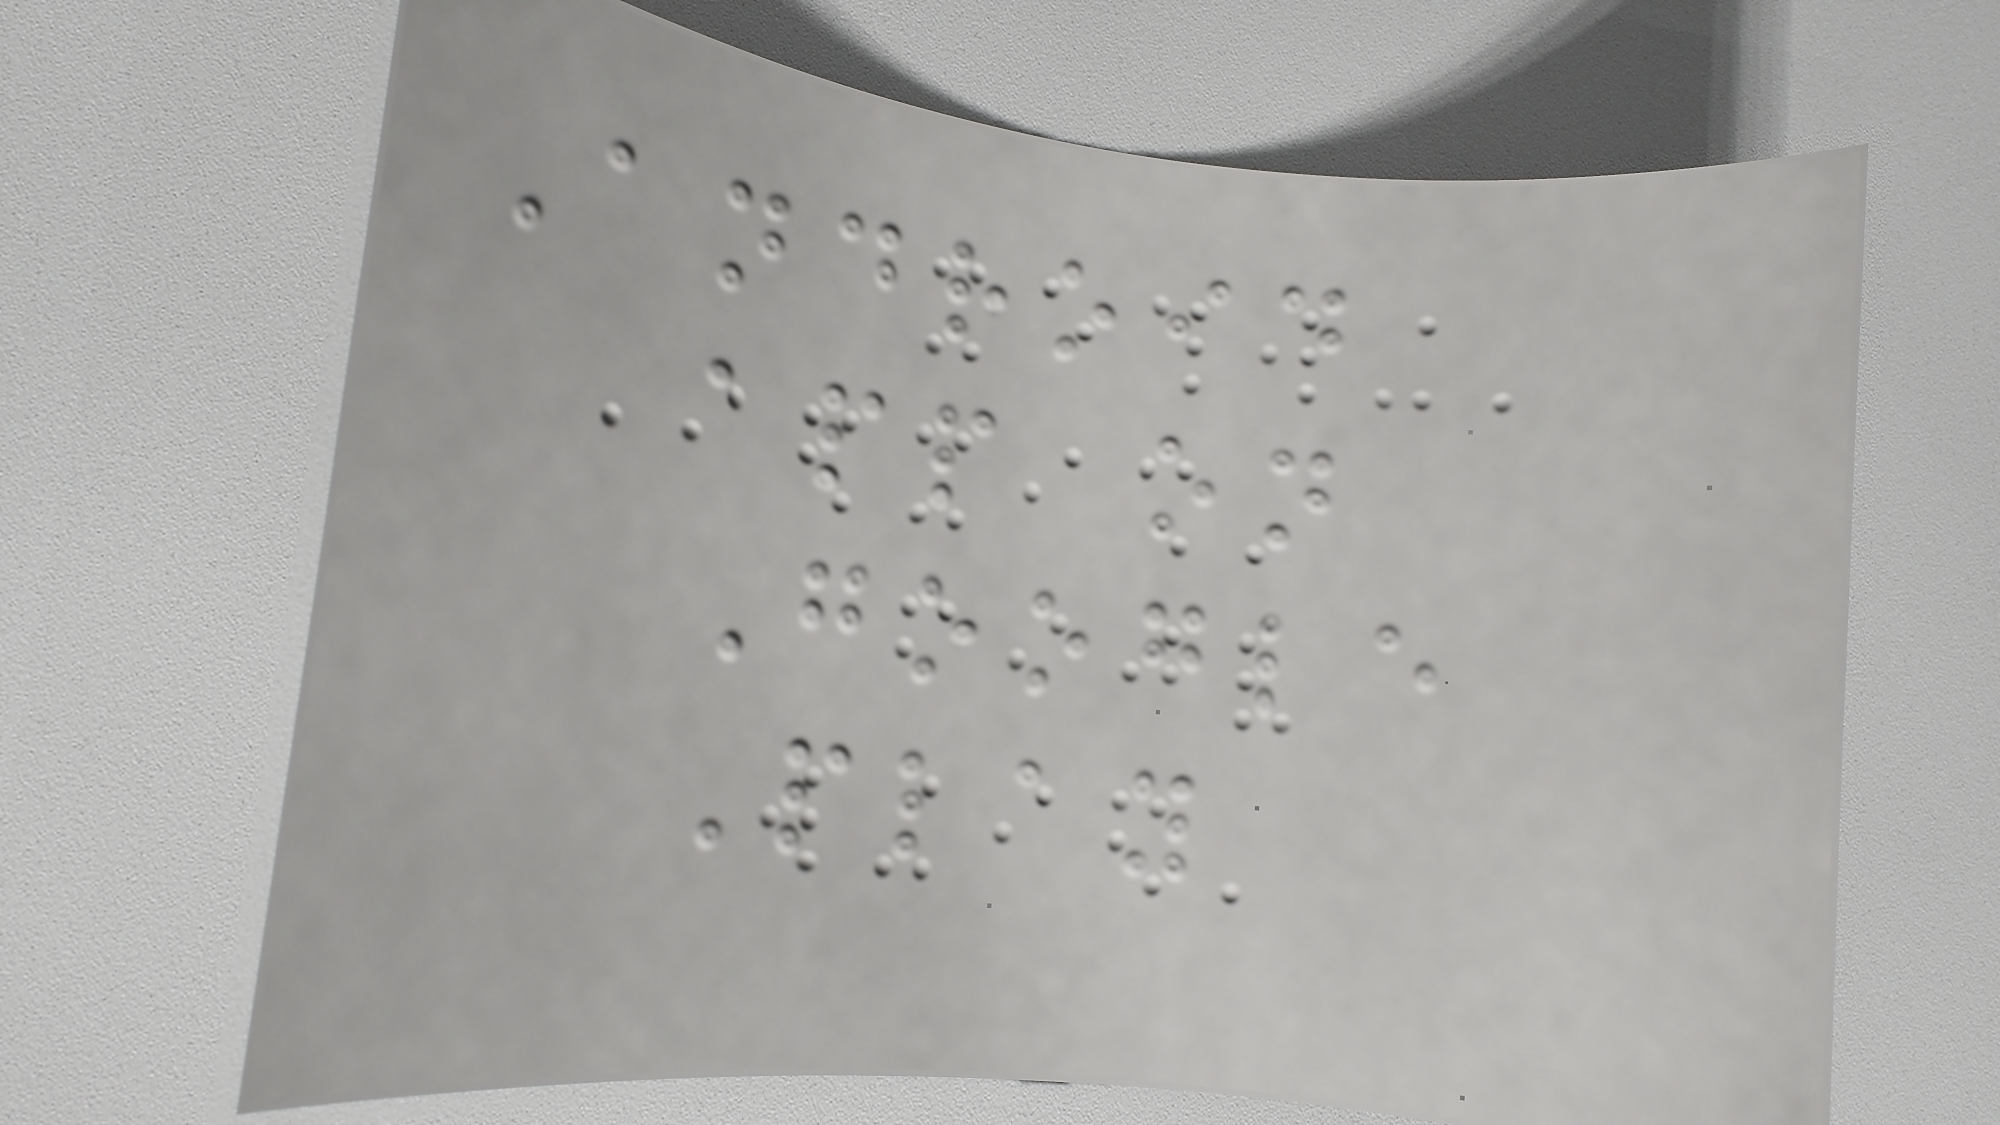Android
app on
Google
Play
